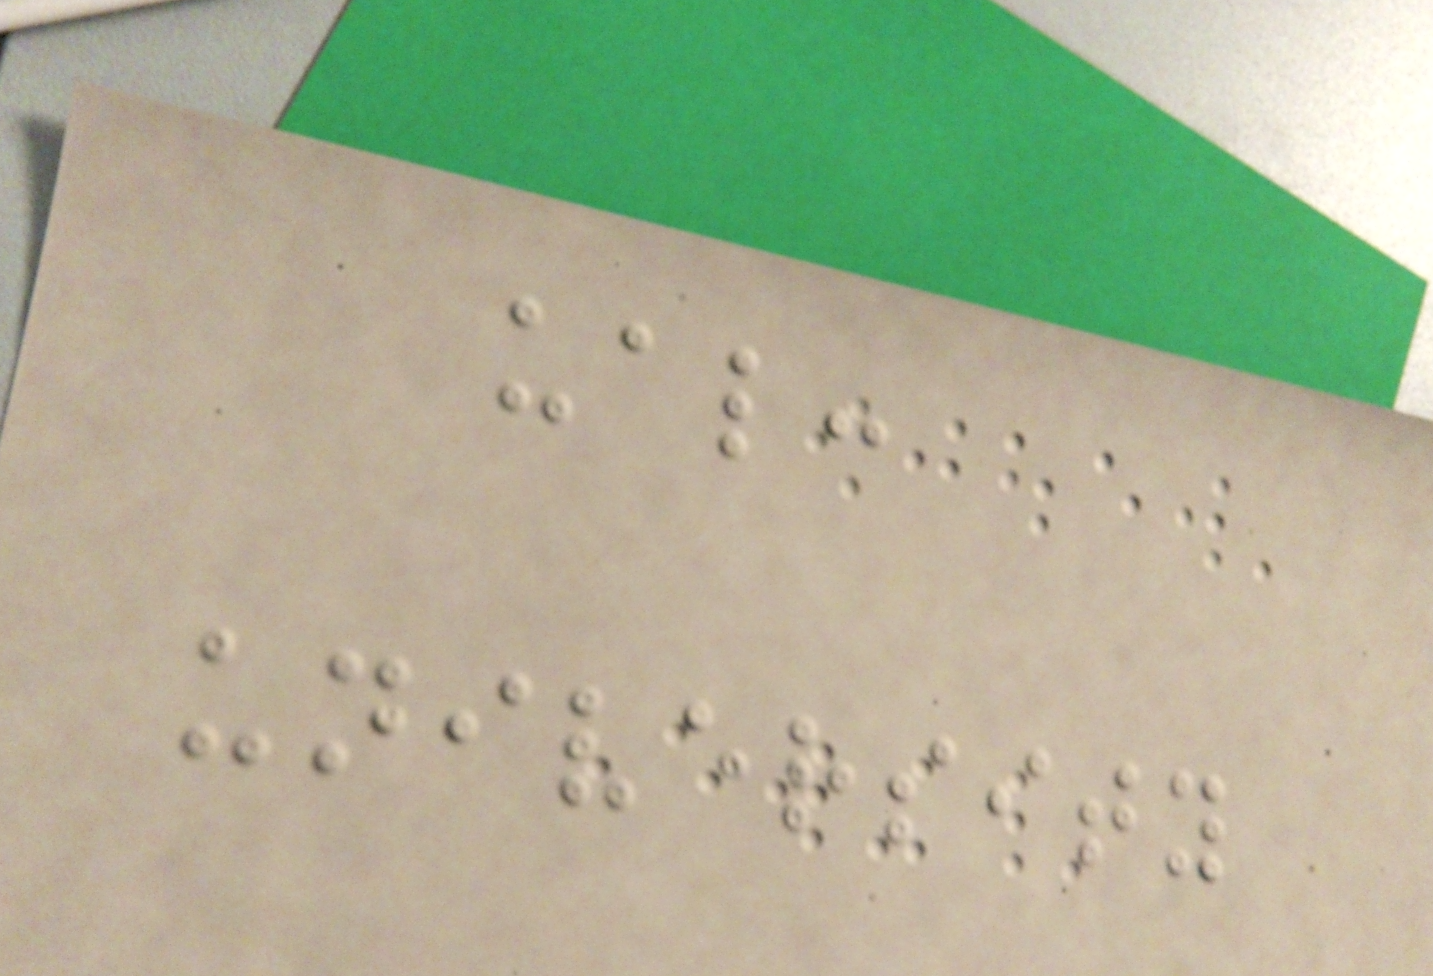ual:
university
